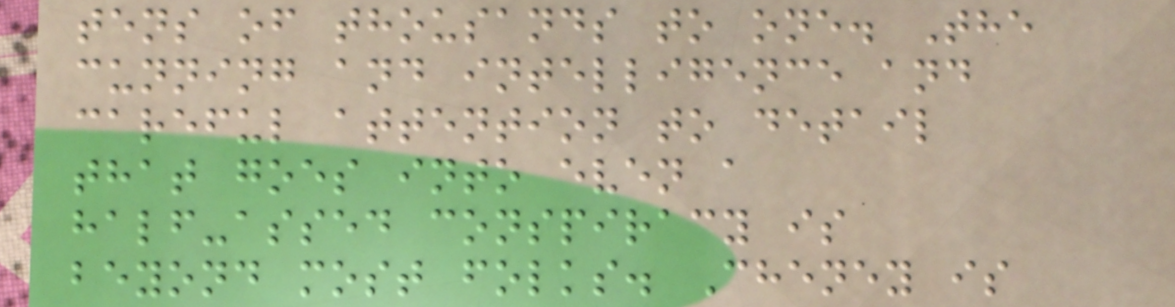tens of thousands to one. The
cunning and intelligence and
careful attention to detail
that goes into even a
half-assed conspiracy is
beyond most folks. Cheney is
